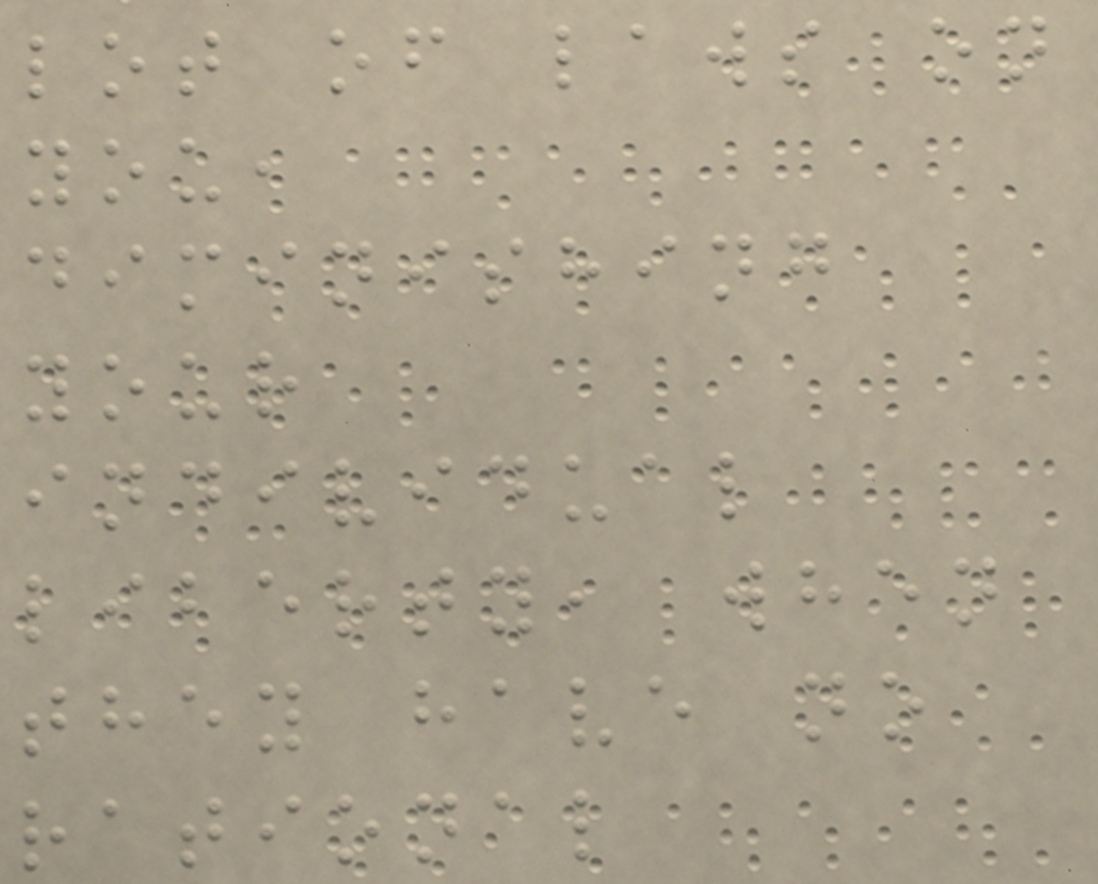lot of laws on
you,
diminishing
your
individual
liberty, when
they have no
rational
